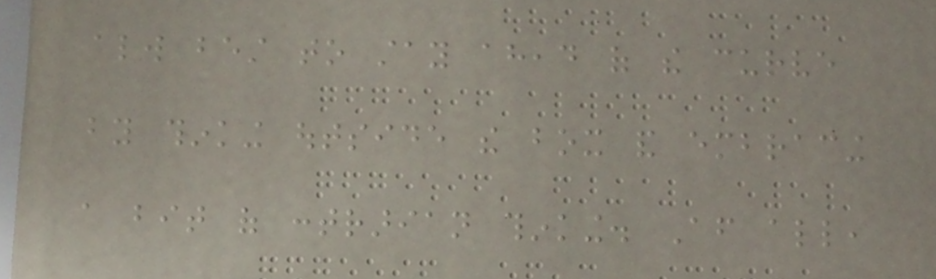always best to stay ahead of the curve
by thinking outside the box and embracing
a bit of contrarian thinking. After all,
